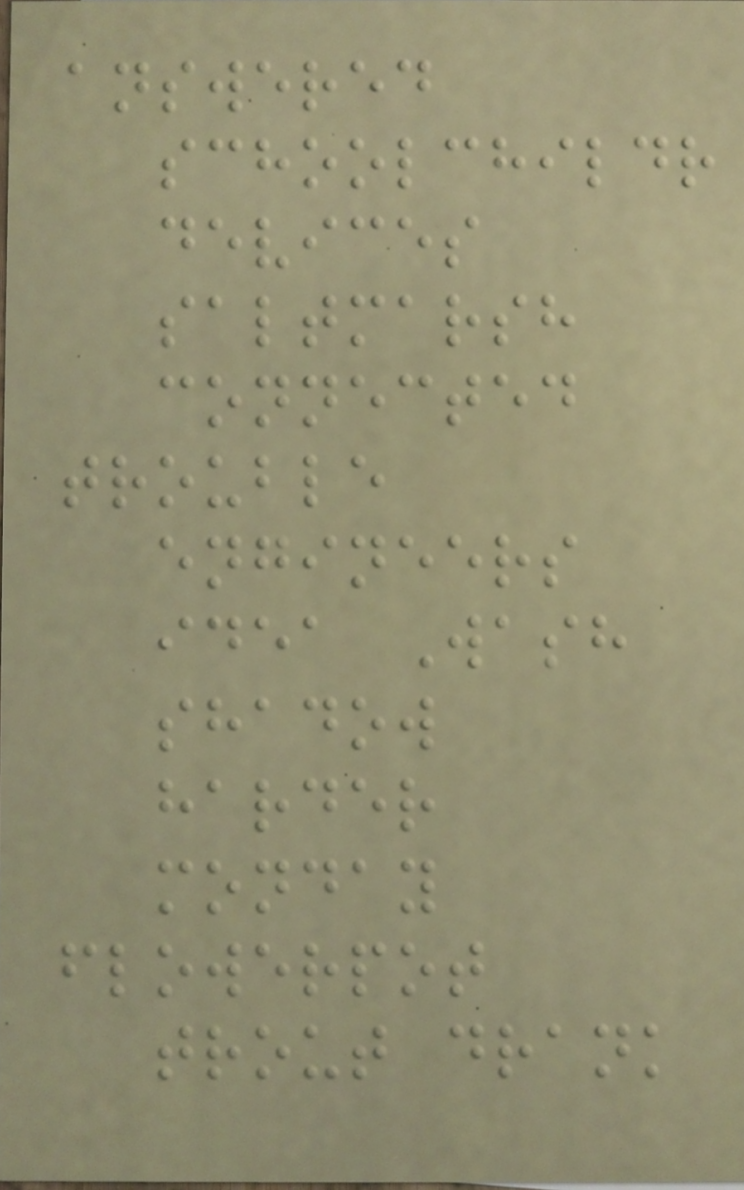answered
schoolchildr
devices
saltmarsh
connected
trouble
engineers
idea Wash
shadow
harder
monday
flowerpot
trout drank
